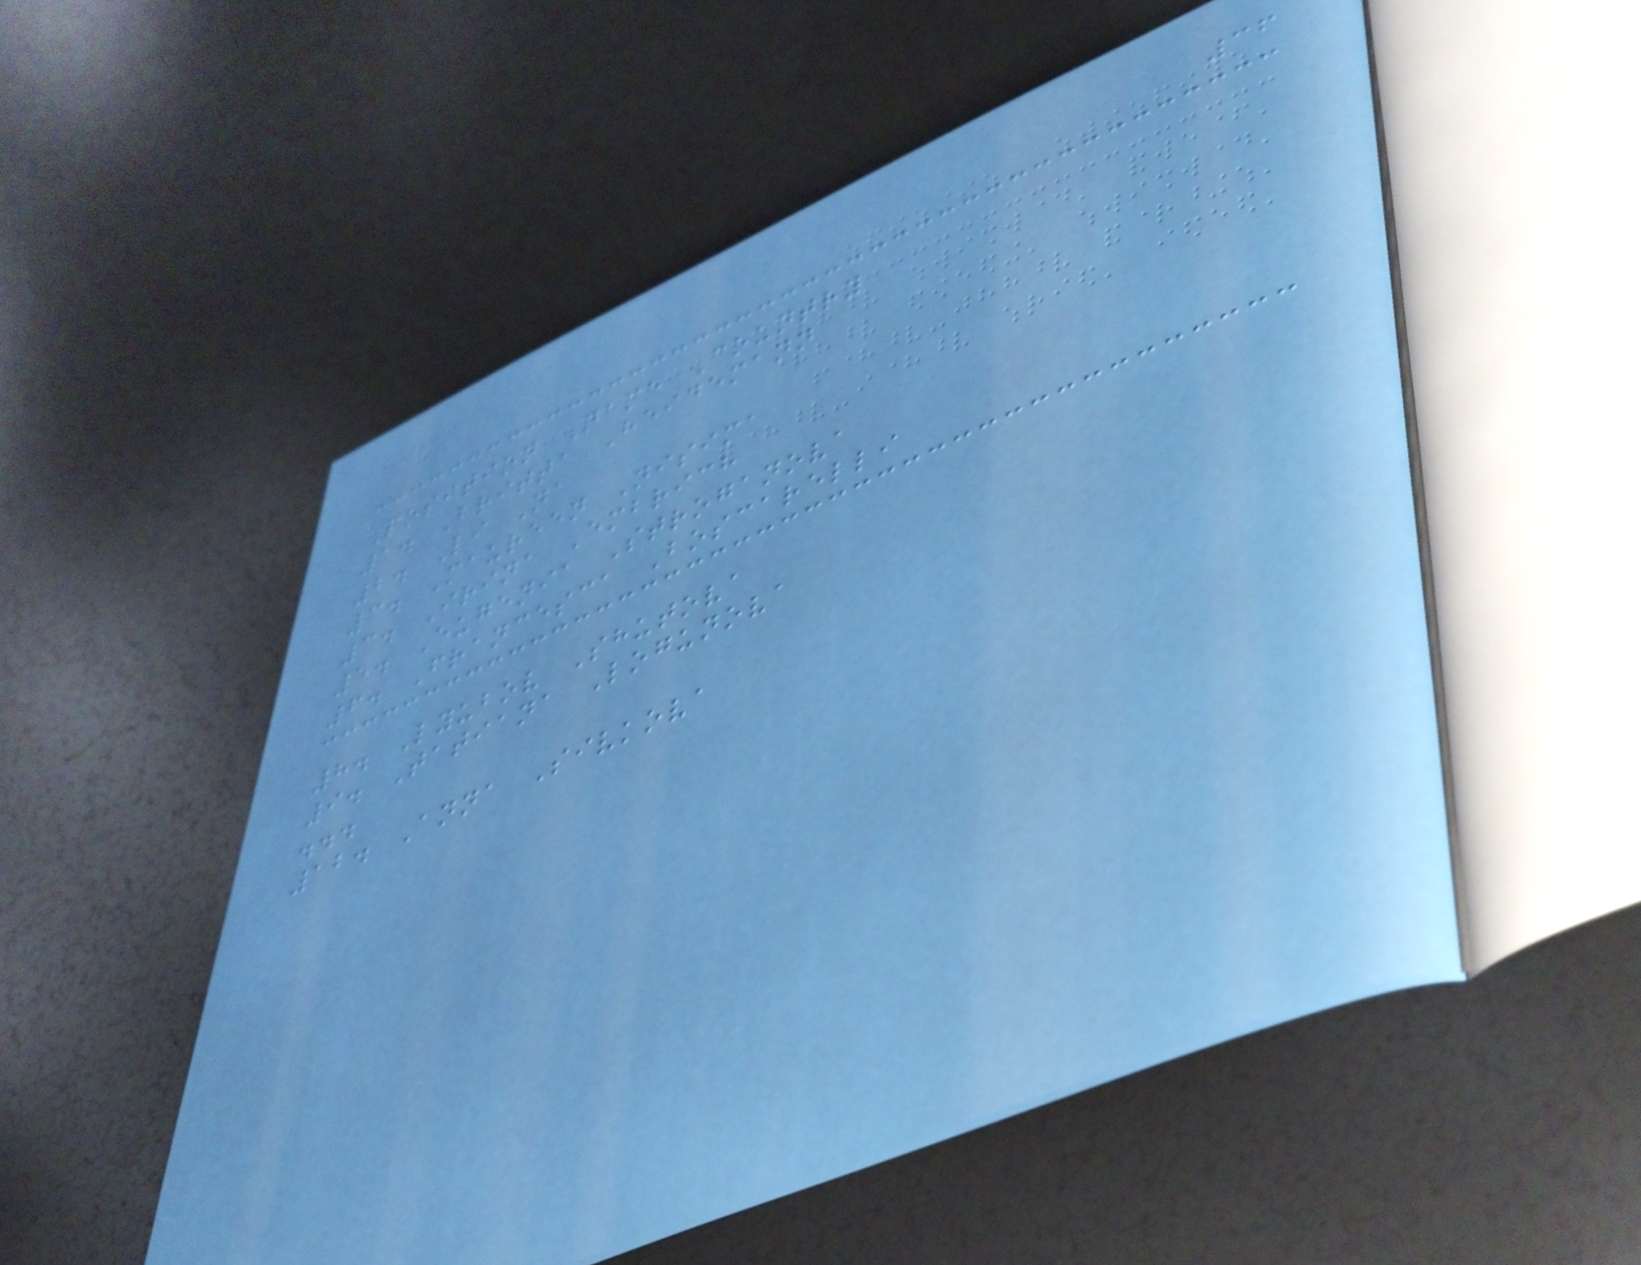36
Position Name Country
1. Britta Heidemann
2. Li Na
3. Maureen Nisima
3. Irina Embrich
5. Eugenia Stroganova
6. Francesca Boscarelli
8. Lyubov Shutova
9. Tatiana Logunova
...
12. Anna Sivkova
